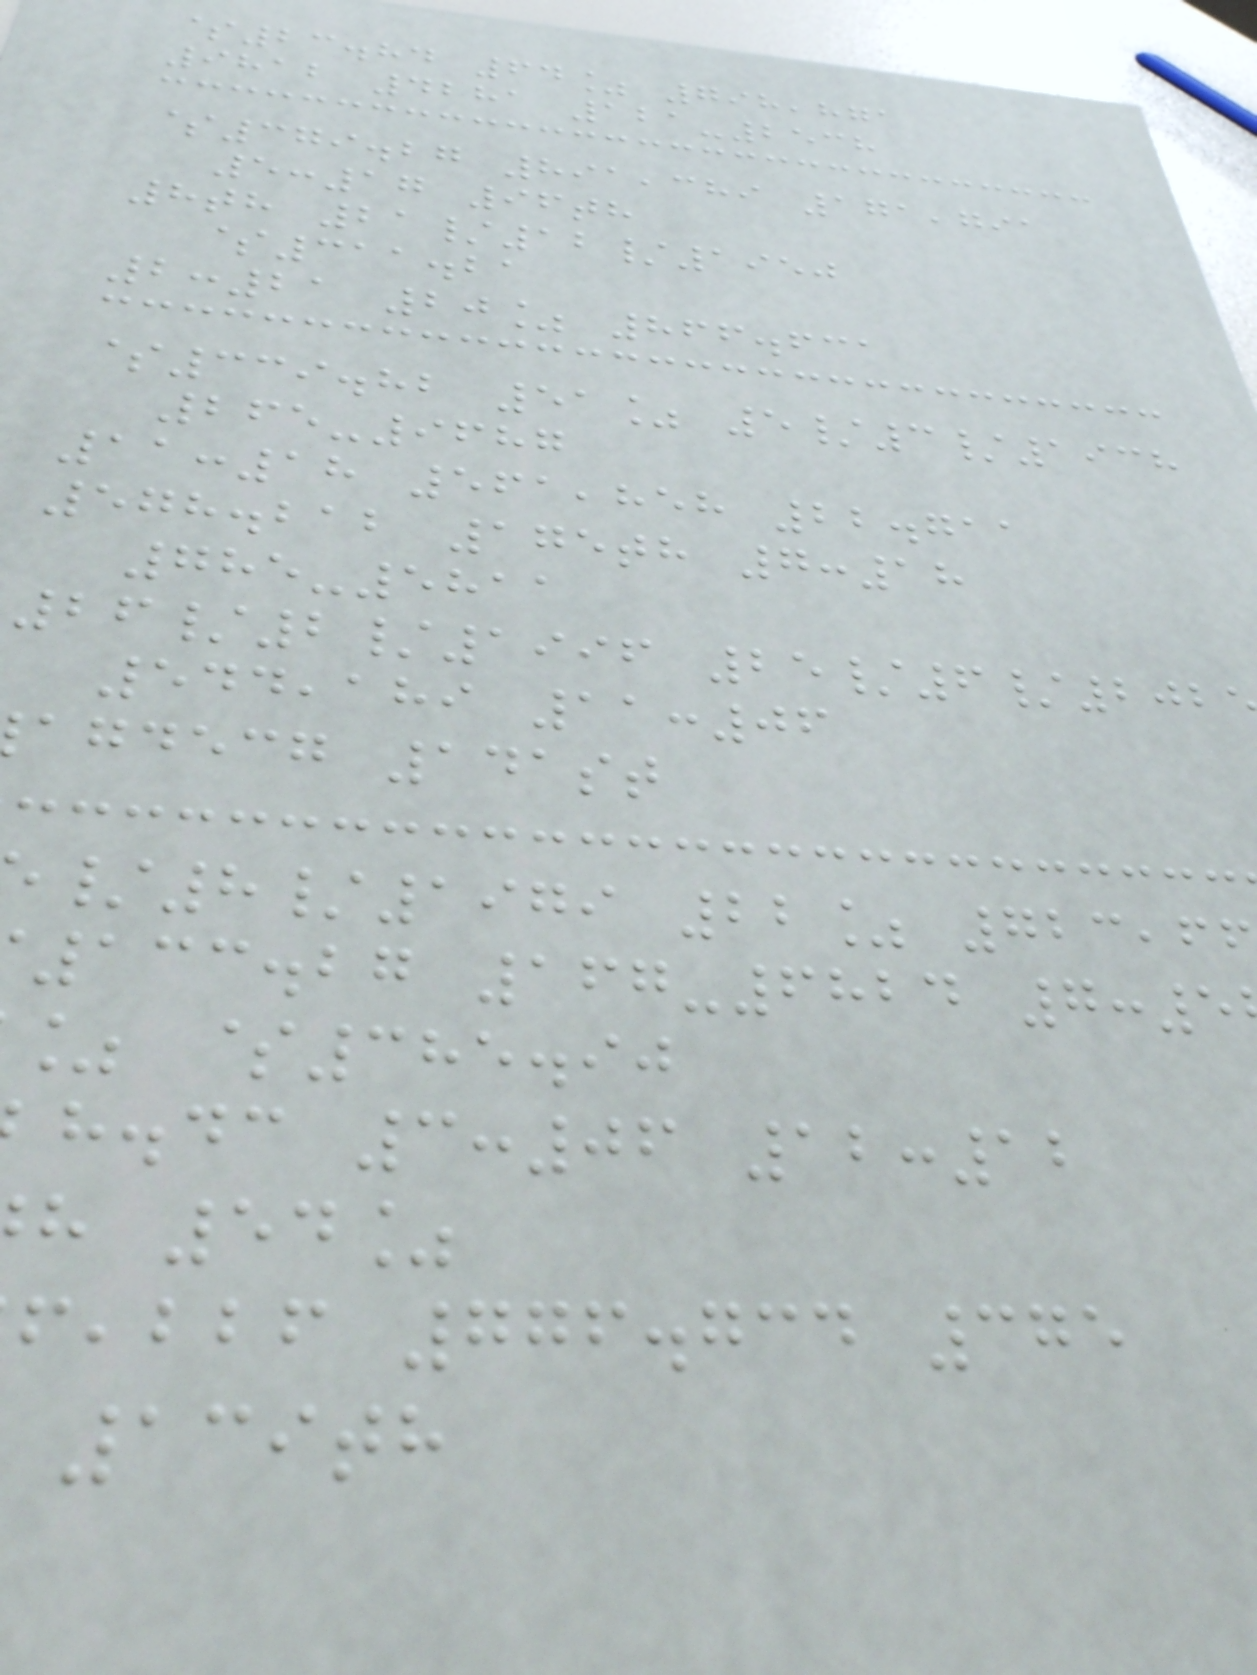$23.84 64% 798,871
9812 4281 121-2538
$379.27 891,389 171,791
5:17 96th
8th 21/12/1950
$311.21
2:21 20% 866.631
$339.82 51% 5/3/1938
265-9687
11:18 561,858 22.711
578.212 175th 7:18
785-5811
26/2/1996 25/6/202
544,189 11:06
agdecg 141st
/8/1979 22% 723,6
133.27 167-6824 7:5
% $385.90
h.dc 3:06 12:12
h 54%
,bbf 776.734 375
139th
